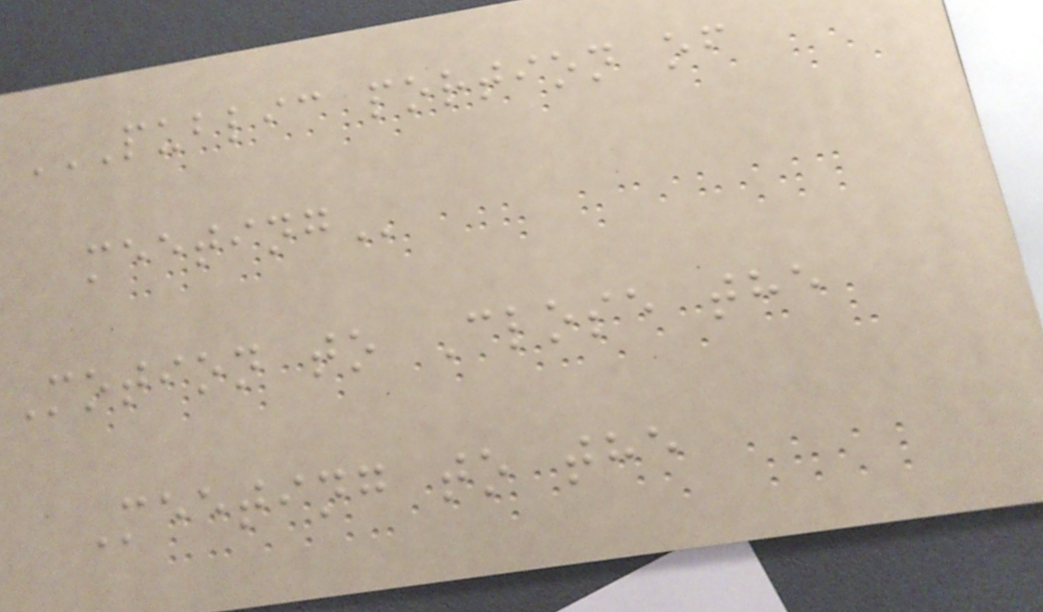PUBLIC PORTION OF
MEETING
Motion to Close the
Meeting to the
